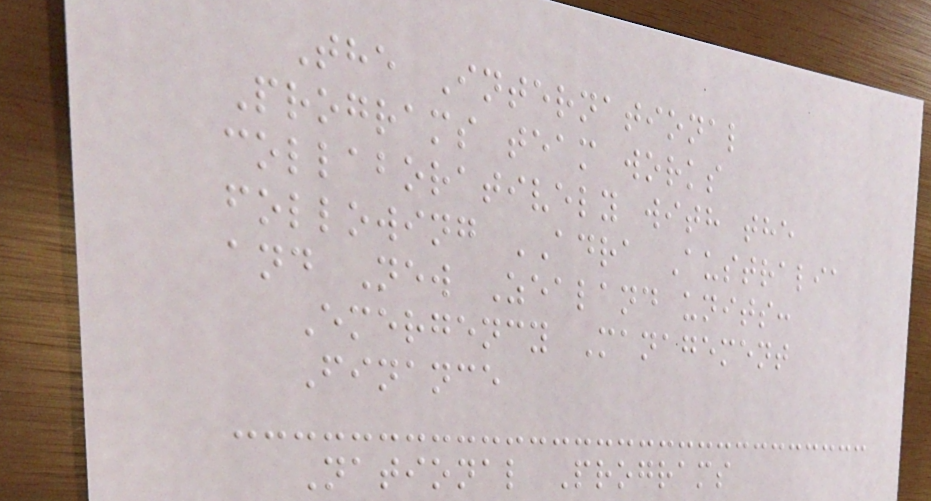The International
Programs team works
collaboratively with the
following ADRA Australia
and New Zealand units:
Emergency Management
Finance
National Programs
